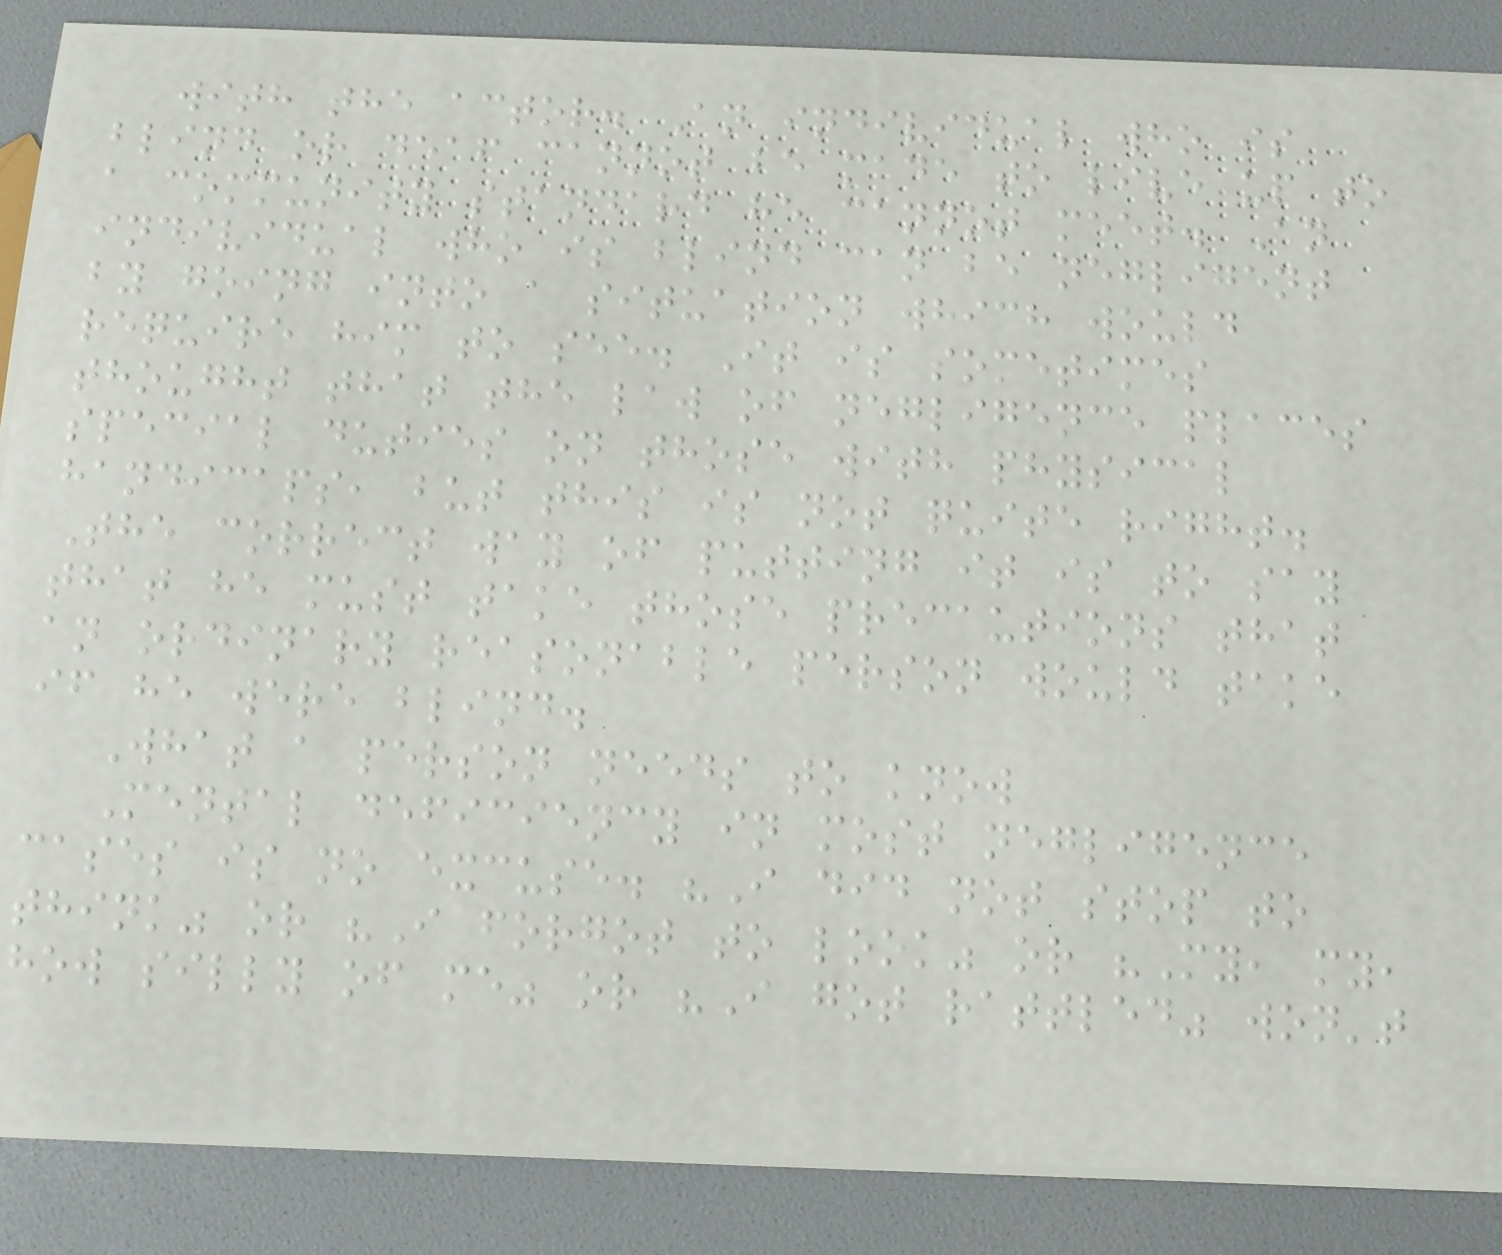with the actor. An individual who is
blind or deaf cannot be made to live up to
a community standard he cannot meet. An
individual who is blind can be negligent
by going into a situation which would
require him to see. It is sometimes
thought that the law of negligence places
special duties on those with physical
handicaps, but this is not quite right.
The correct way of putting it is to say
that he must take those precautions that
an ordinary reasonable person would take
if he were blind.
What a person needs to know
Mental deficiency in most negligence
cases is no excuse. "I did not stop to
think" or "I forgot to look" or "My, my,
how silly of me" or "I got rattled" won't
